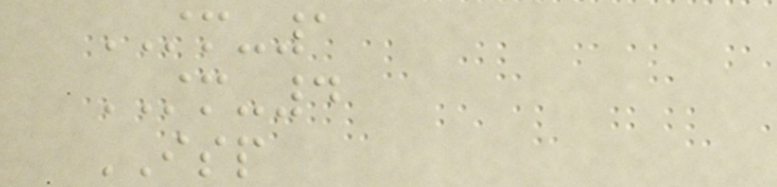STM-1
STM-4
ISP
